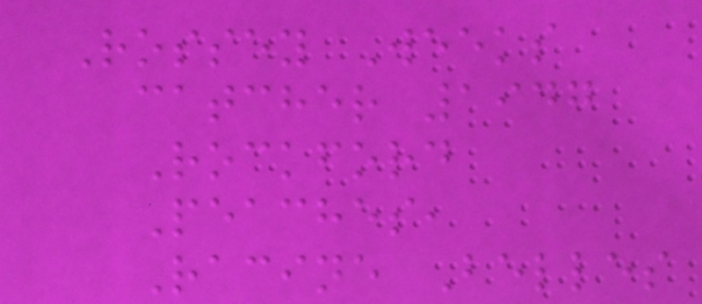Rossey Weeks
catcher 1947
Rockford
Peaches,
Racine Belles
